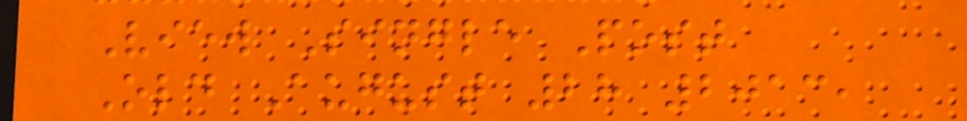View Single Post
Old August 28 2013,
